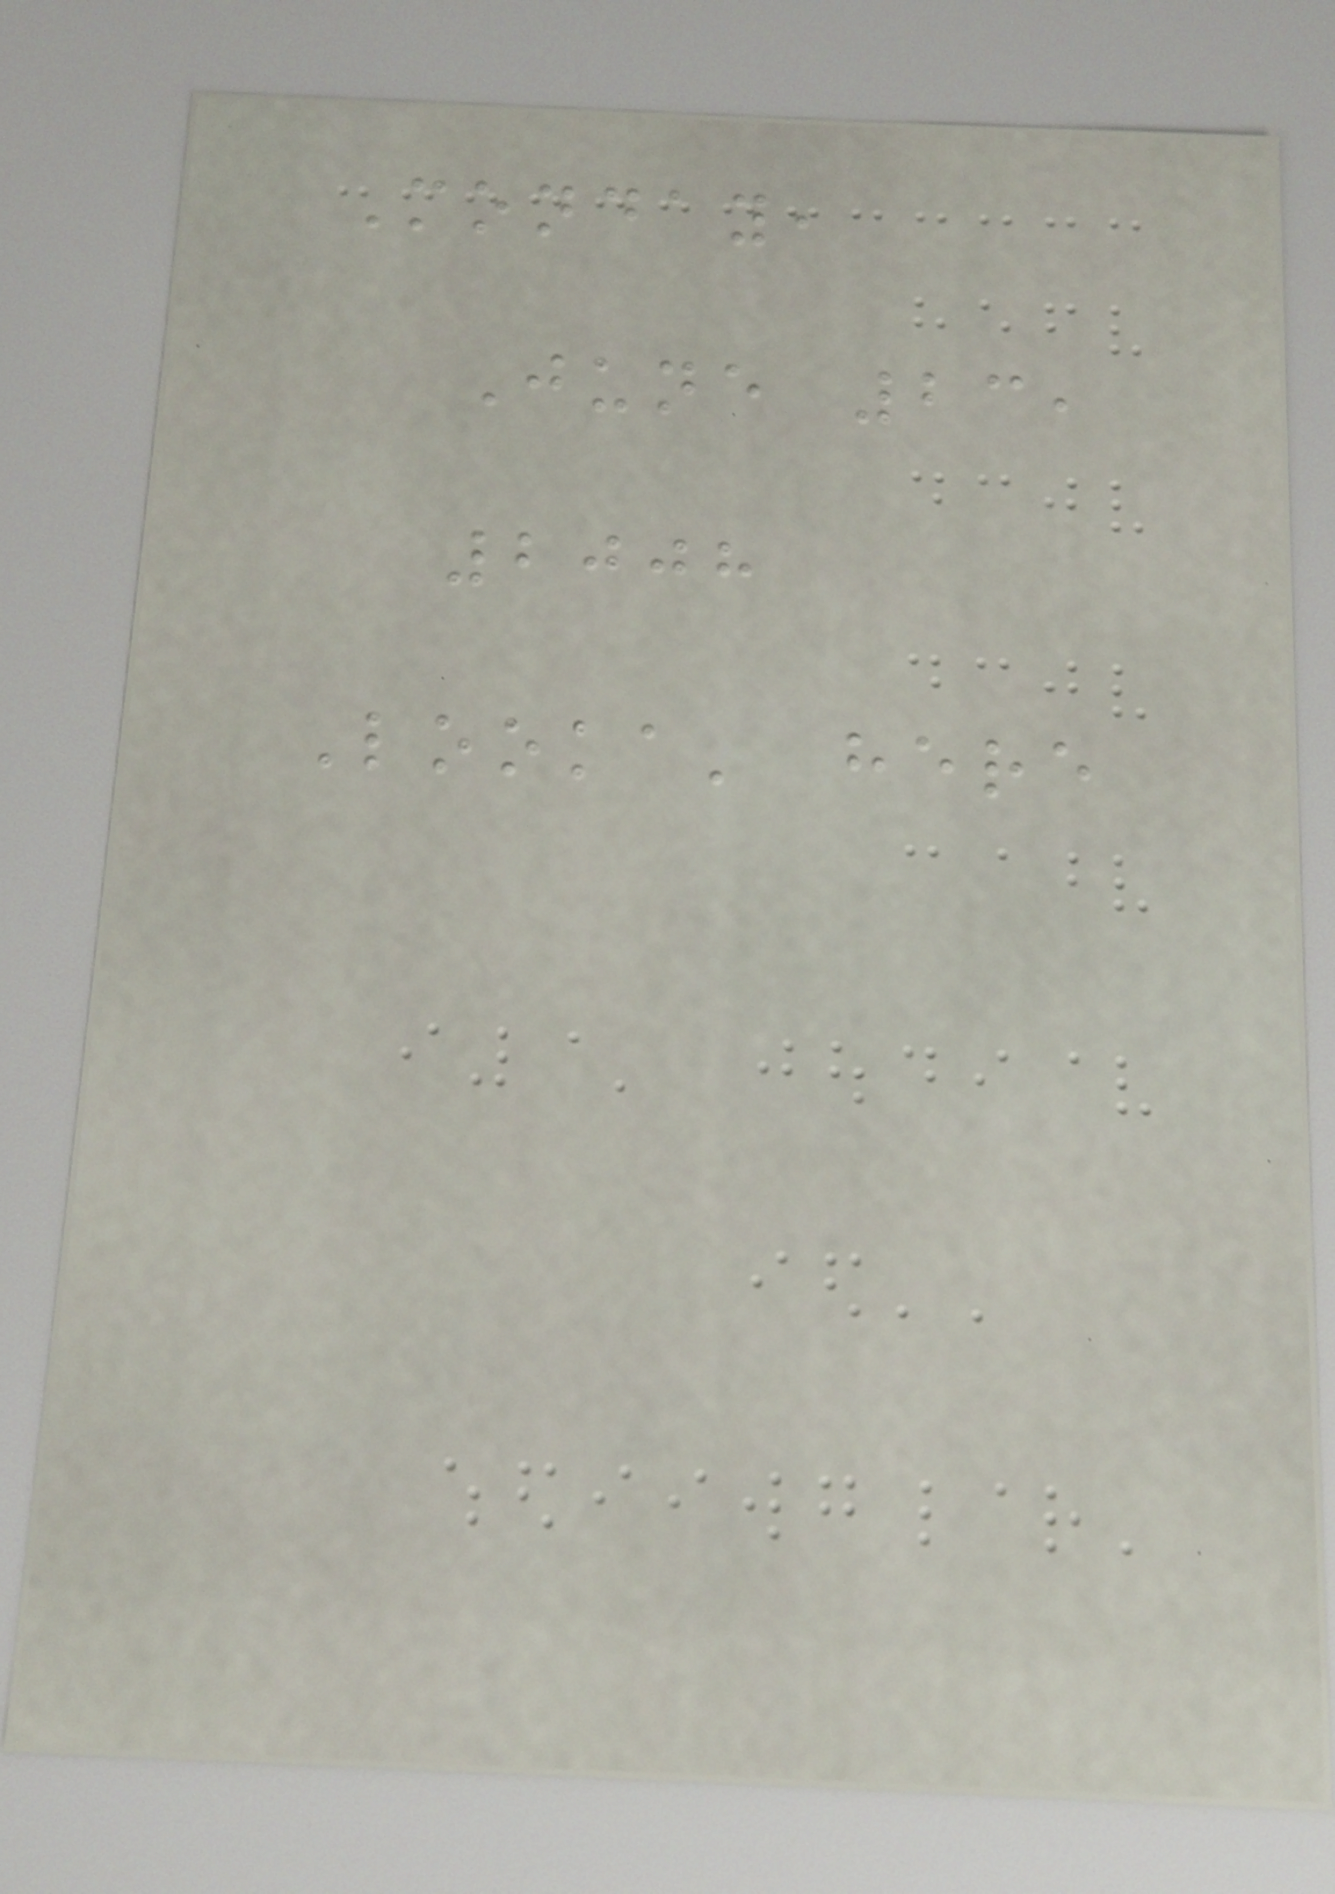Monday,
June 23,
2008
Looka' here
